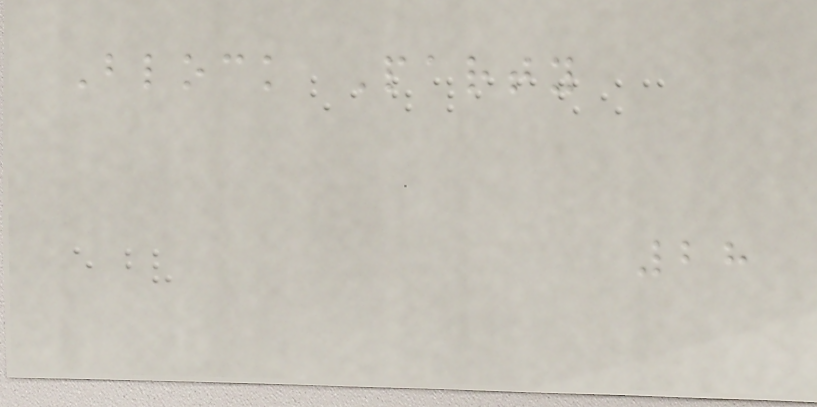Block Party
28
